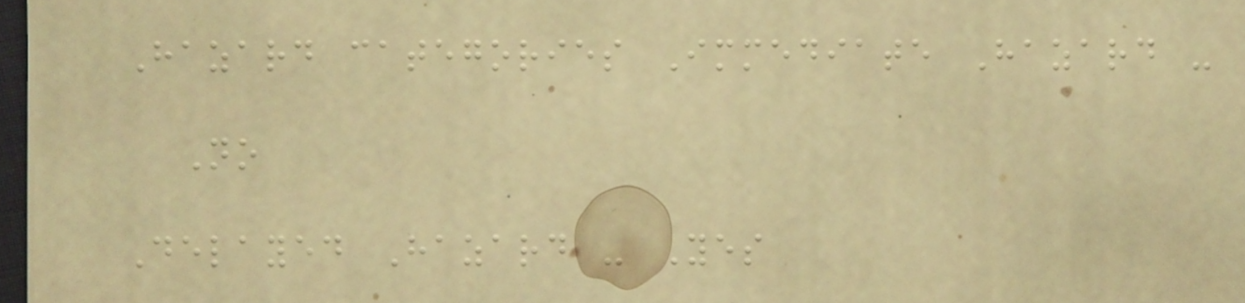Hazard categories Immediate Hazard -
No
Delayed Hazard - Yes
